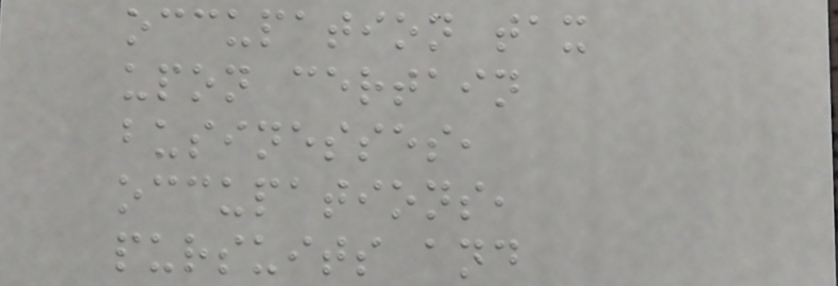occupation tax
upon certain
businesses,
occupations,
pursuits and
